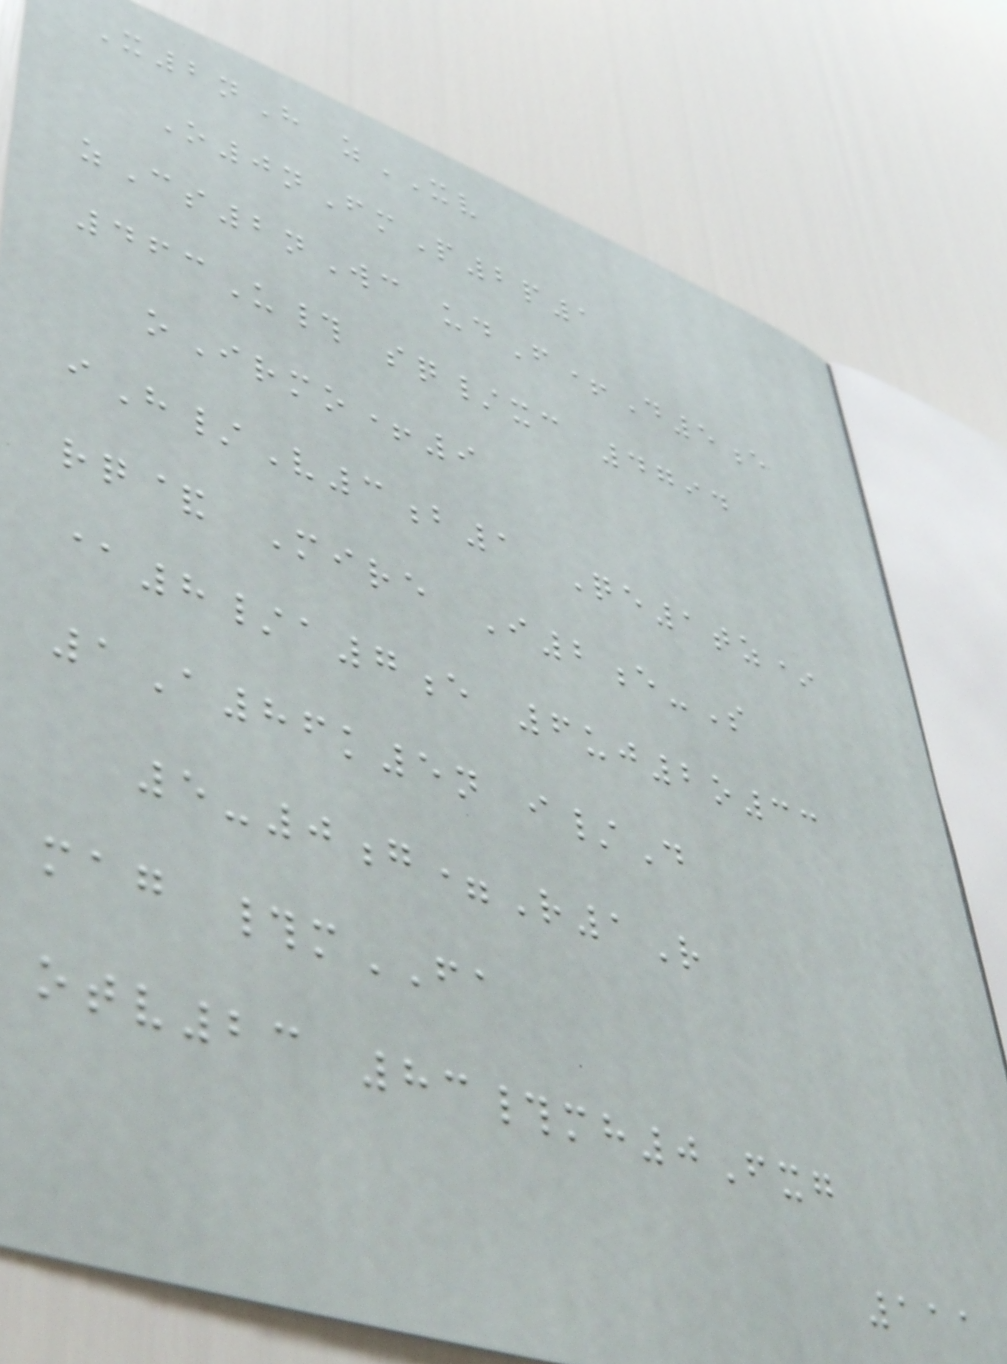X2nH zXV
O0nFmP2p1
zCs2nWc udF+D5e
463U# sq/xc 4794
oIrmo+9
iH/V3b1 Qe1tz*
rq& Mire I2e-S
@8/a7e 6uj2o33
1A86k5n i/D
5-0g=R1R
mag #mFA
otv23 83#mh0Fxg
111
